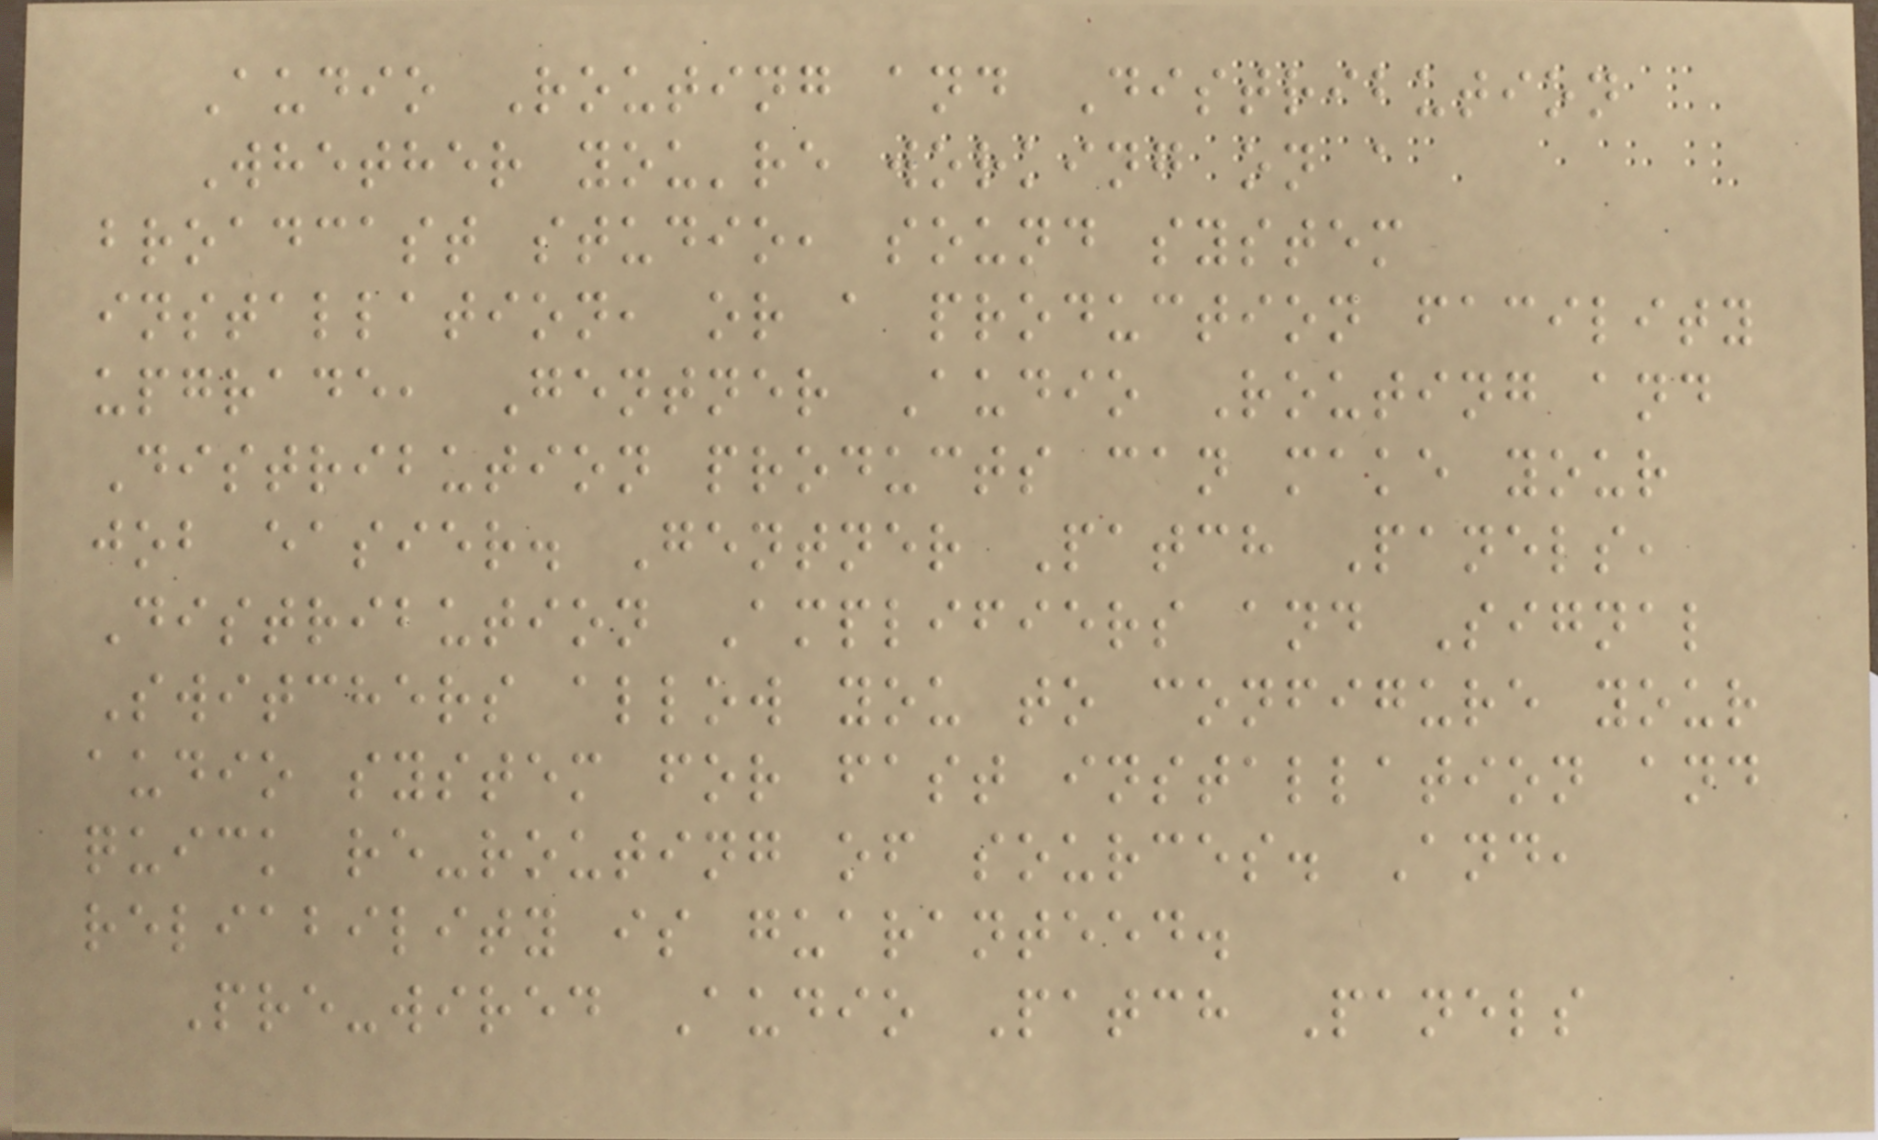Audio Routing and Distribution
Whether you're working on a
broadcast studio, sound system
installation, or a production facility
upgrade, Gentner Audio Routing and
Distribution products can make your
job easier. Gentner Patch Panels,
Distribution Amplifiers and Signal
Switchers allow you to configure your
audio system for fast installation and
quick re-routing of sources. And,
reliability is guaranteed.
Pre-wired Audio Patch Panels
